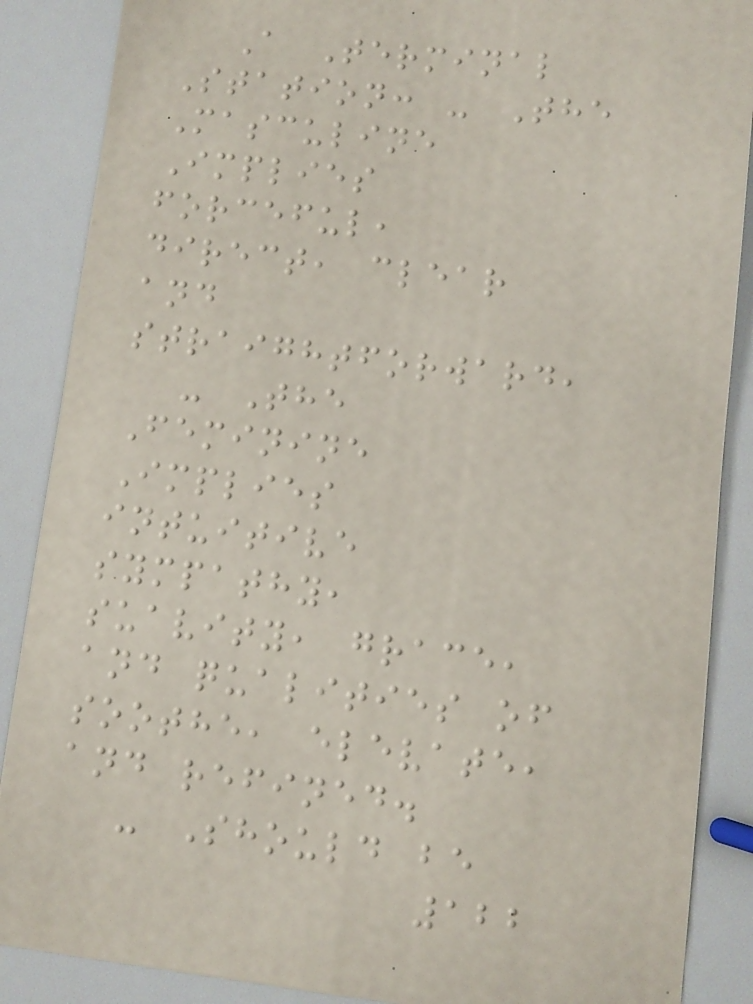A Terminal
Station: - The
Masculine
Implies
forceful,
direct, clear
and
straightforward,
- The
Feminine
Implies
intuitive
sympathy,
suavity, grace,
and qualities of
soothe, elevate,
and refined.
- Should be
122
